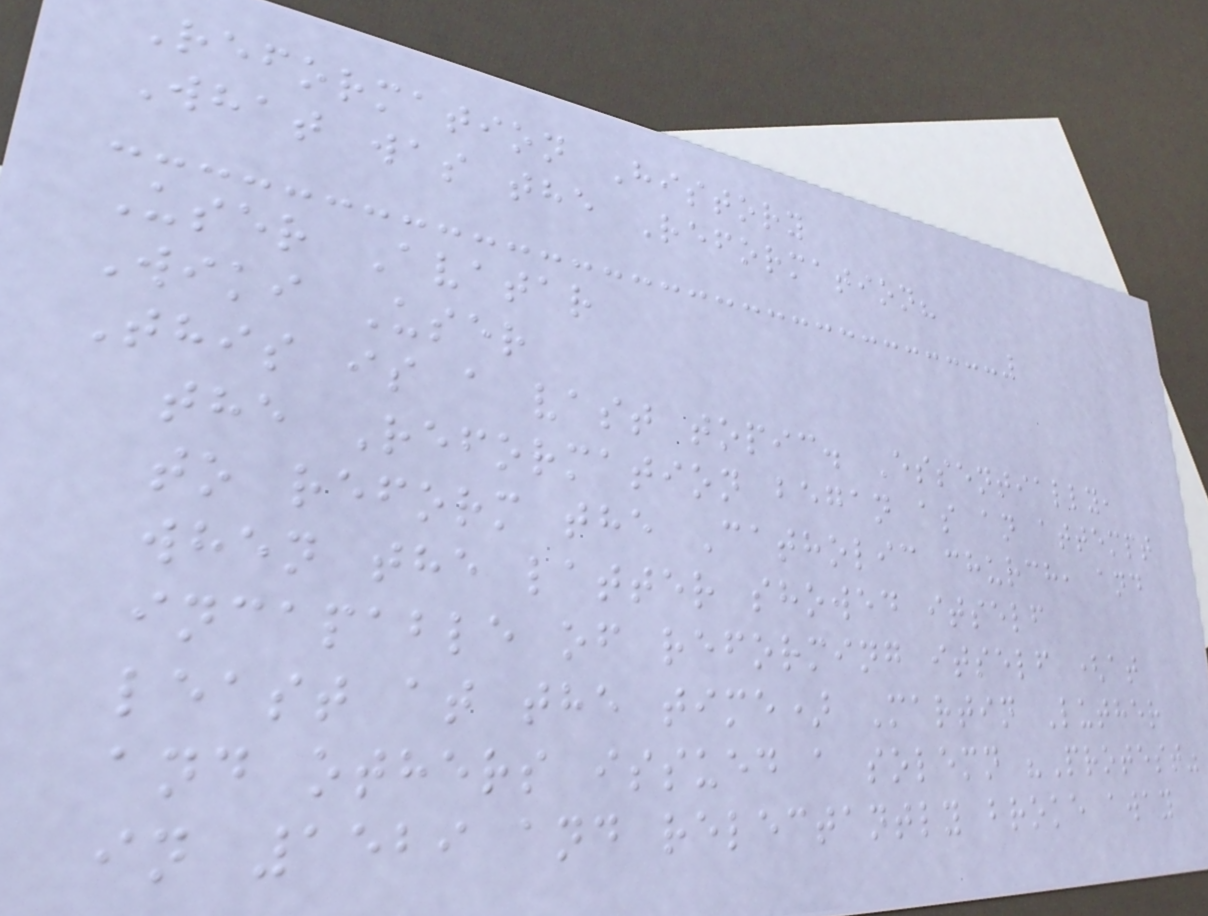Reformation History
What was the Reformation?
User Avatar
Wiki User
This is a vast topic. Essentially,
the Reformation began as an attempt
to reform the Catholic church, and
when the latter showed itself
incapable of reforming itself (at
least at the time) Martin Luther
and others issued a solemn "Protest"
in 1529 and relectantly broke away
